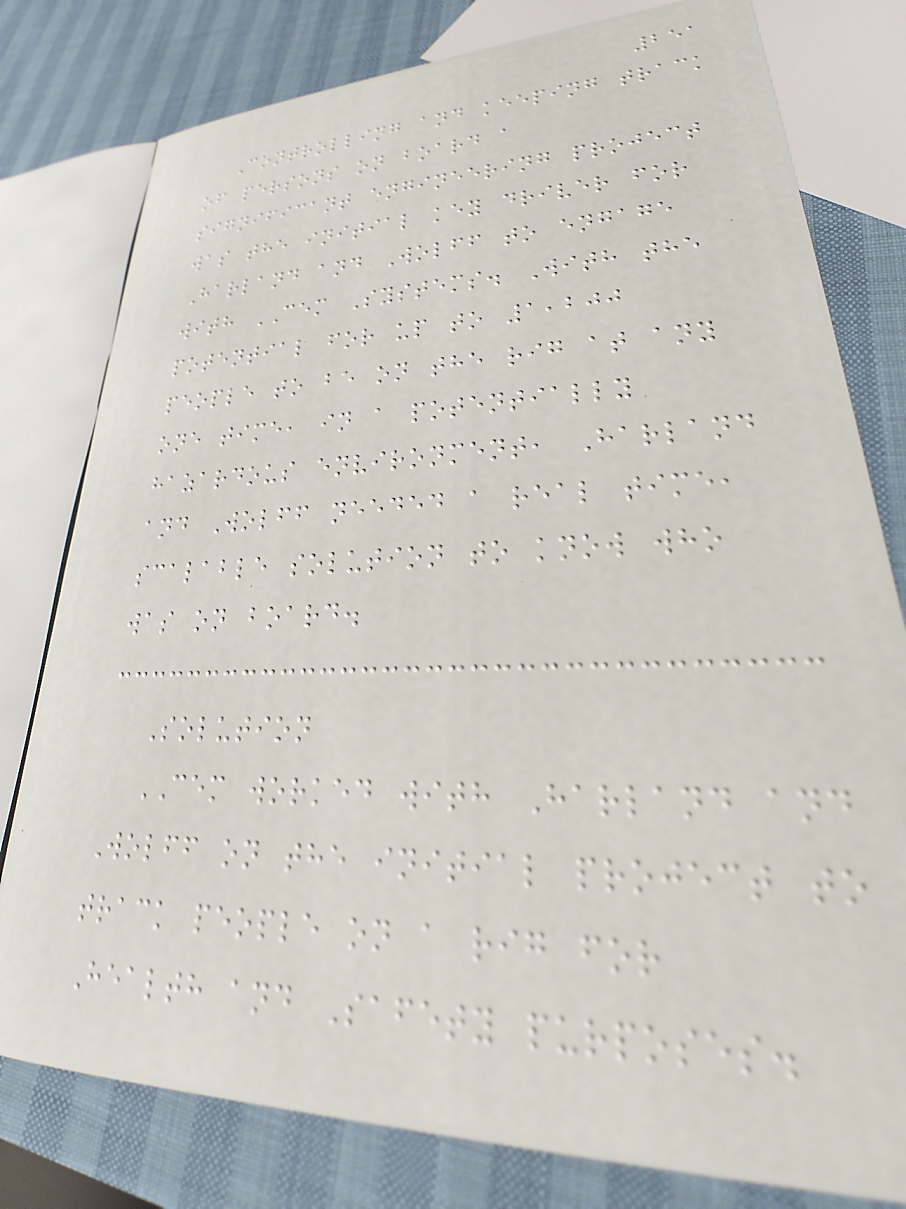251
Controlling and keeping track
of persons on board a
significant engineering project
was the initial key driver for
Harland and Wolff to engage
with CEM Systems. With the
potential for up to 1,200
people to be on the rig at any
one time, in a potentially
hazardous environment, Harland
and Wolff needed a real time,
scalable solution to know who
was on board.
Solution
CEM worked with Harland and
Wolff on the initial project to
track people on a rig for
Health and Safety purposes.
